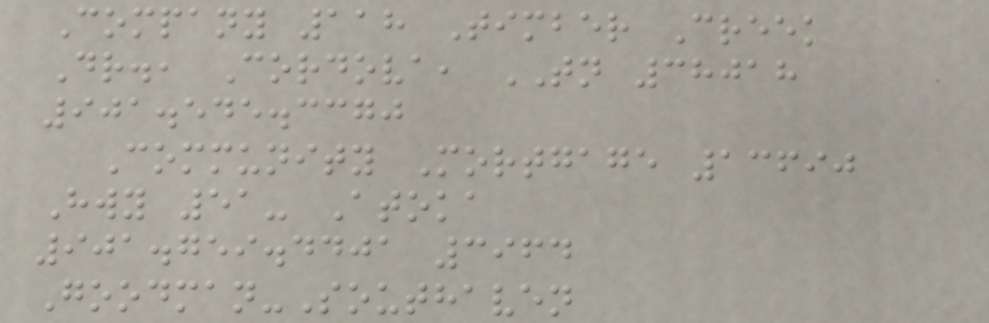Company 118 Timber Creek
Dr., Cordova, TN 38018
901.545.3370
Community Mortgage 13690
Hwy 51- Atoka
901.759.4401 3964
Goodman-Southaven
